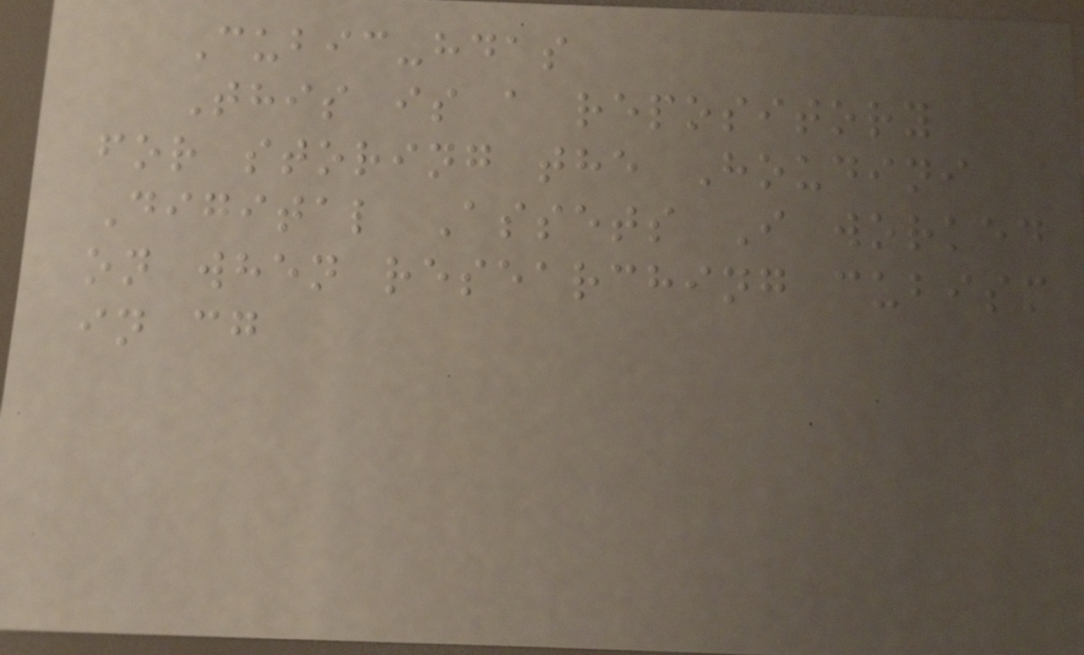Cubic-hdas
This is a repository
for storing the Houdini
Digital Assets I worked
on when researching cubism
in cg
